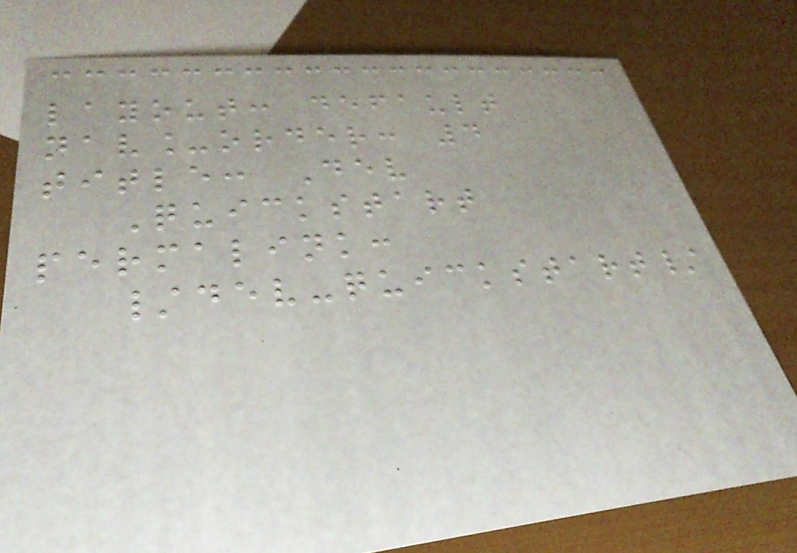layout: default
nav_order: 4
title: Dev
Quickstart
permalink:
/dev-quickstart/
